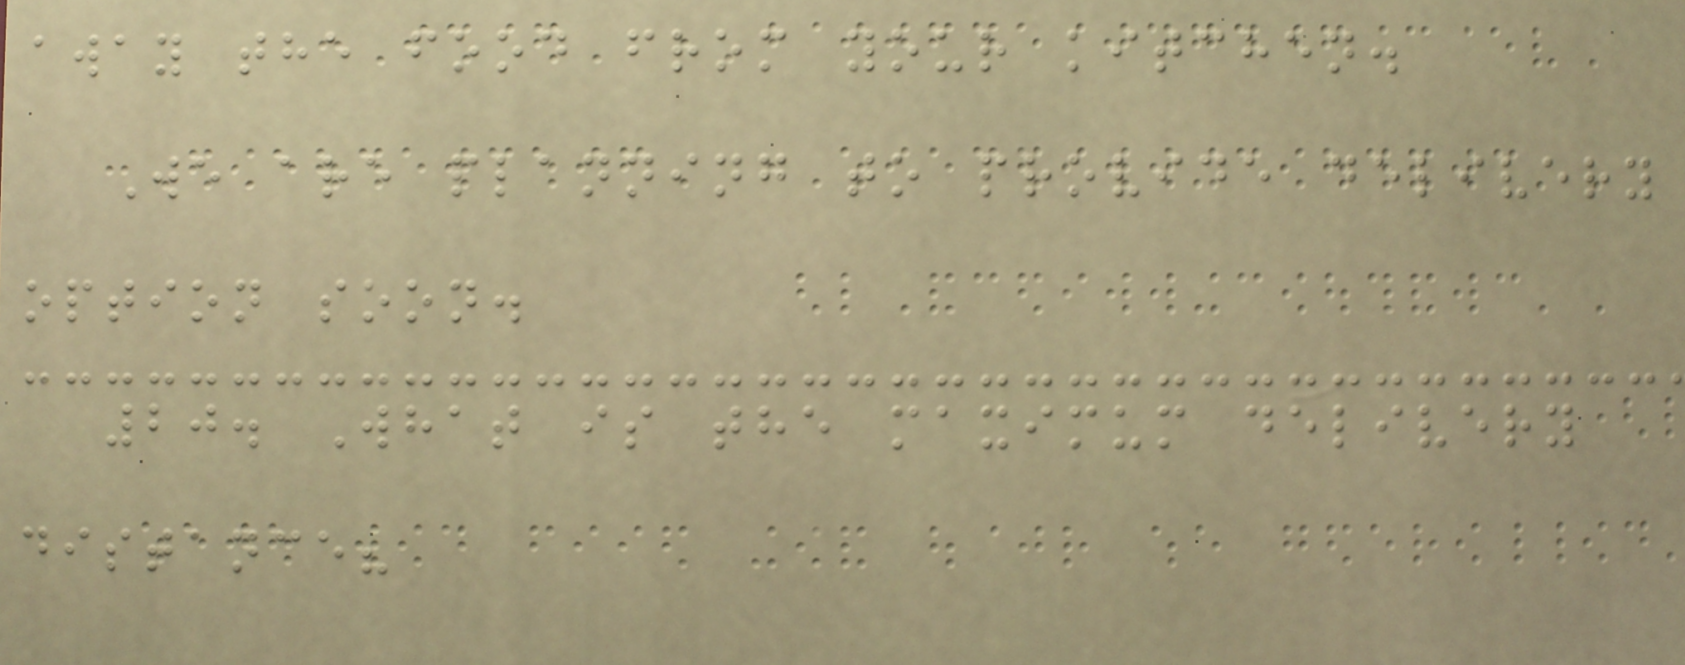away the food from your kitchen.
We are planning to provide delivery
option soon.
20. What is the maximum delivery
distance?
